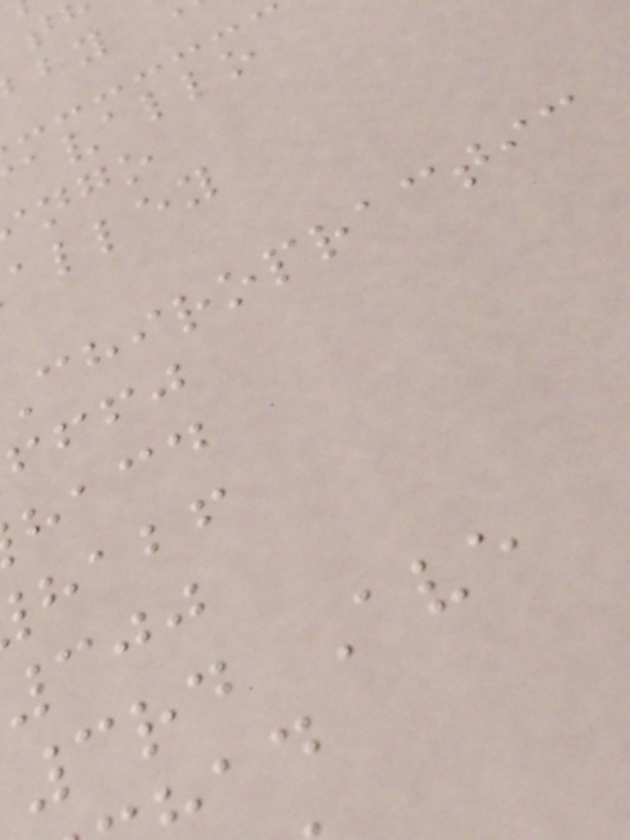avallo
alley
chiropractic
fffj
hacd
habf
300
3rd Ave
